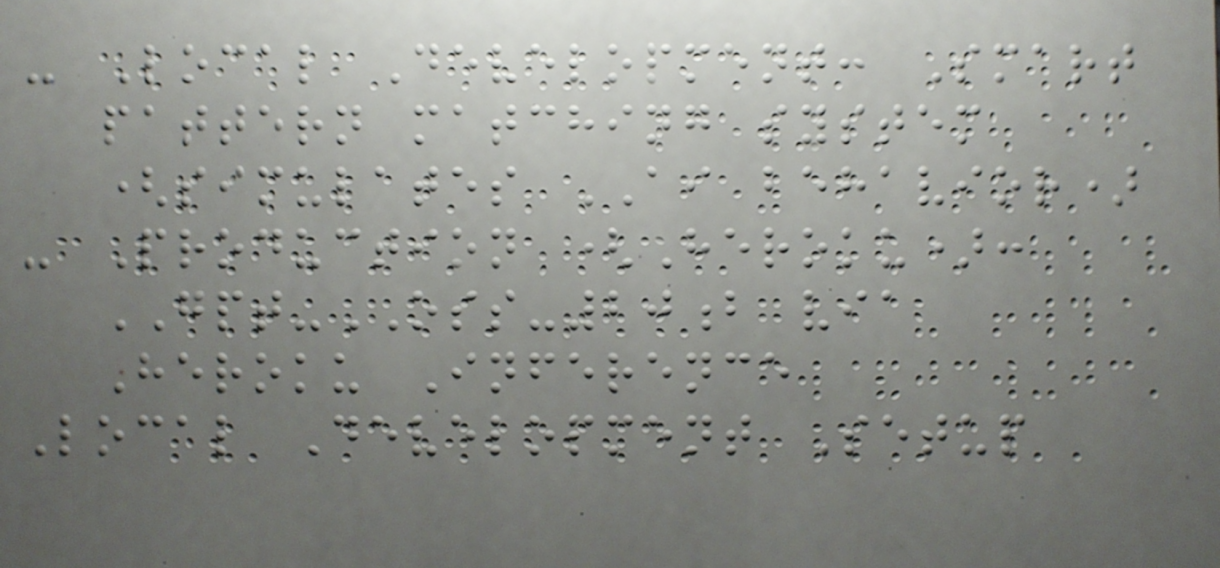- Local Development: Smart
pattern matching system
(simulates AI behavior)
- Production (Heroku):
GPT-OSS-20b via
Heroku Inference
Local Development Setup
